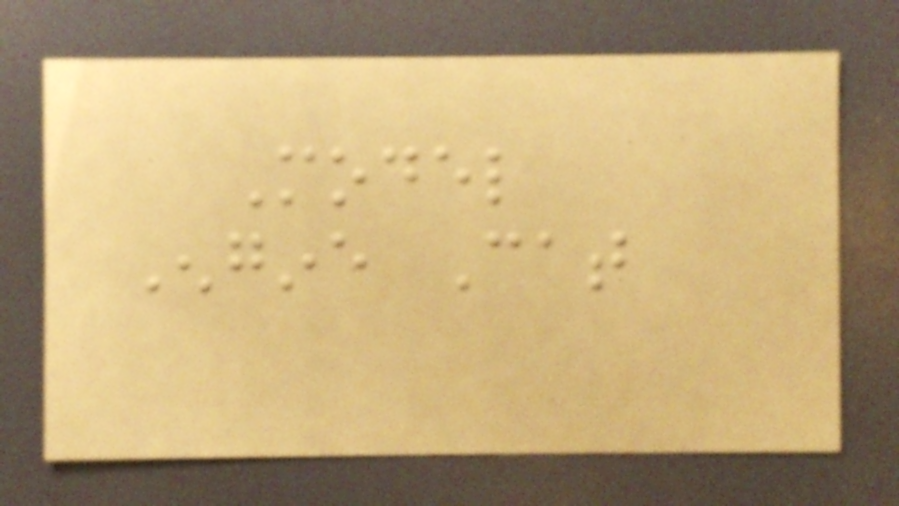Model
Engine Cat
